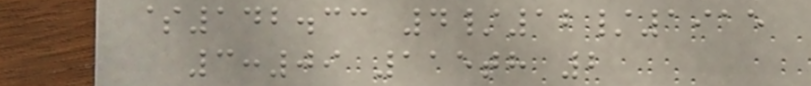$142.33 4/12/1915
3:09 115th 2
